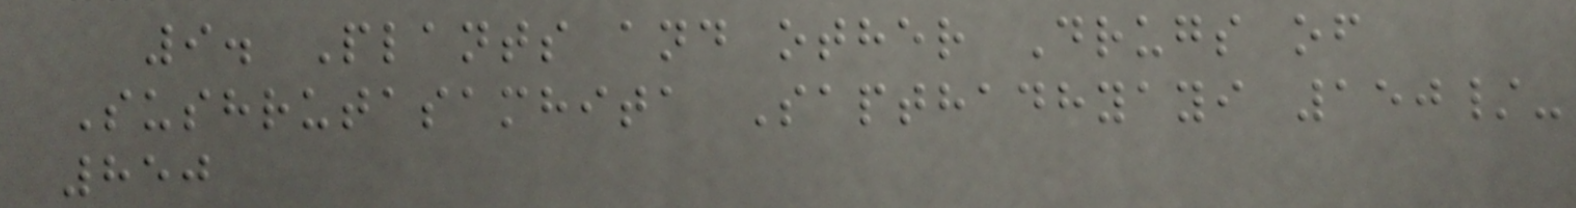9. Plants and other Drugs of
Sushrutasamhita Sapthadhyayi 150/-
850
